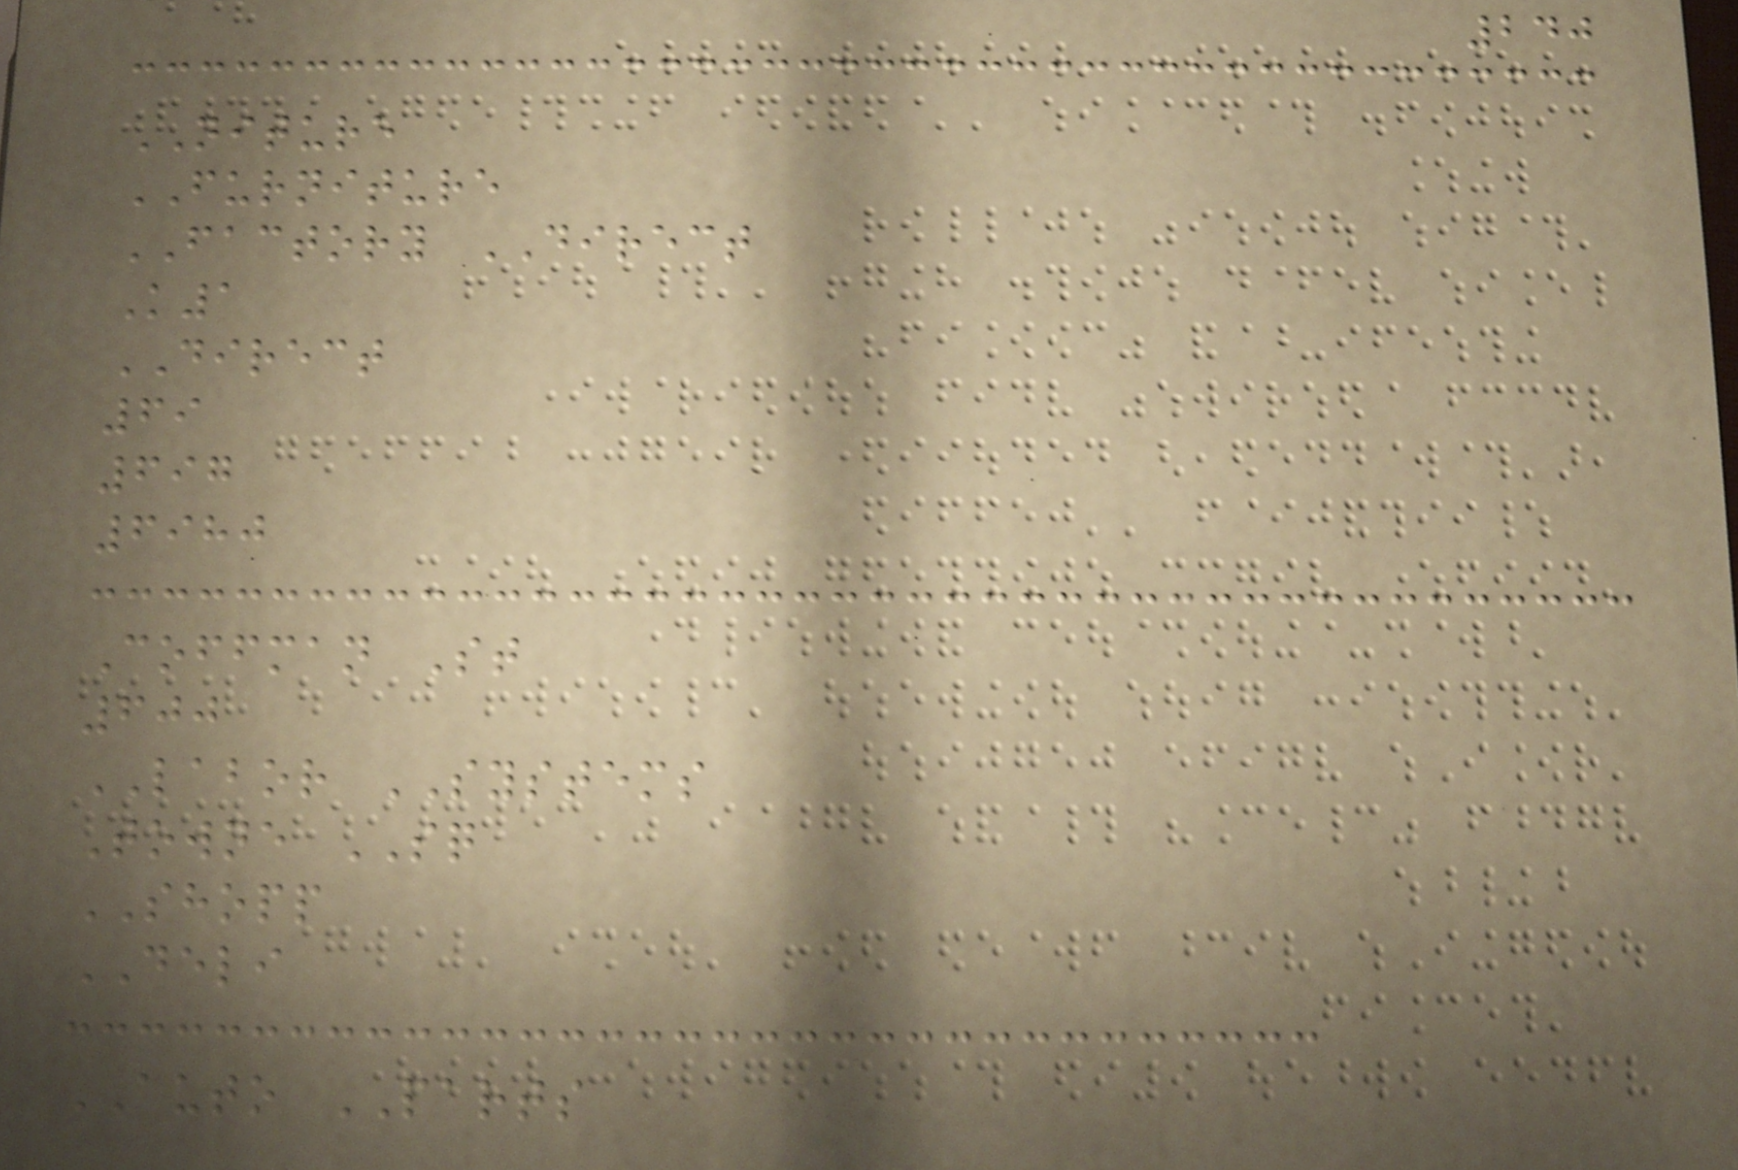240
NITURE
FURNITURE
FACTORY DIRECT
K1
DIRECT
69
697
6980
Coffman St
600
LABOR SYSTEMS
Towne SQ
SHOPP
DELI
AUTO PARTS
